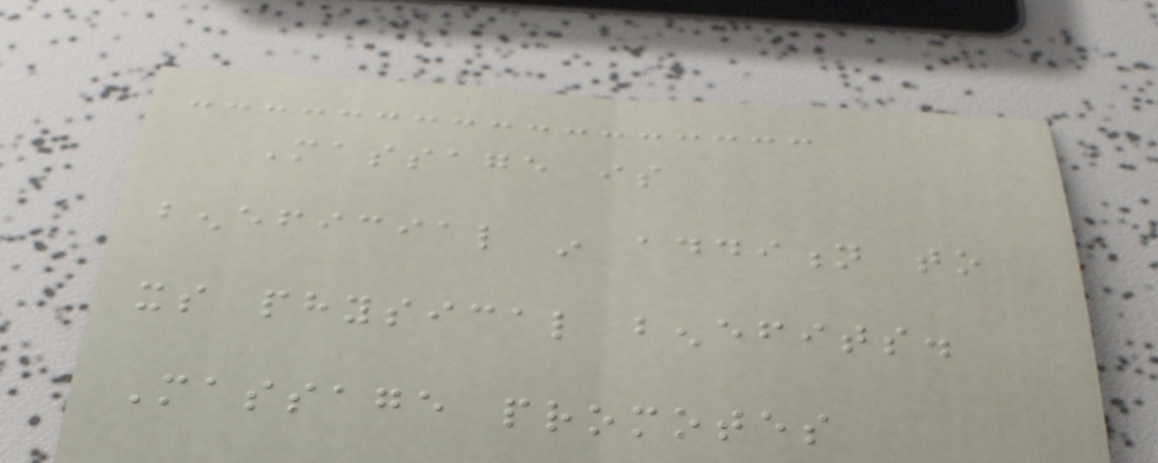Massage is
beneficial in addition to
its physical benefits.
Massage promotes
